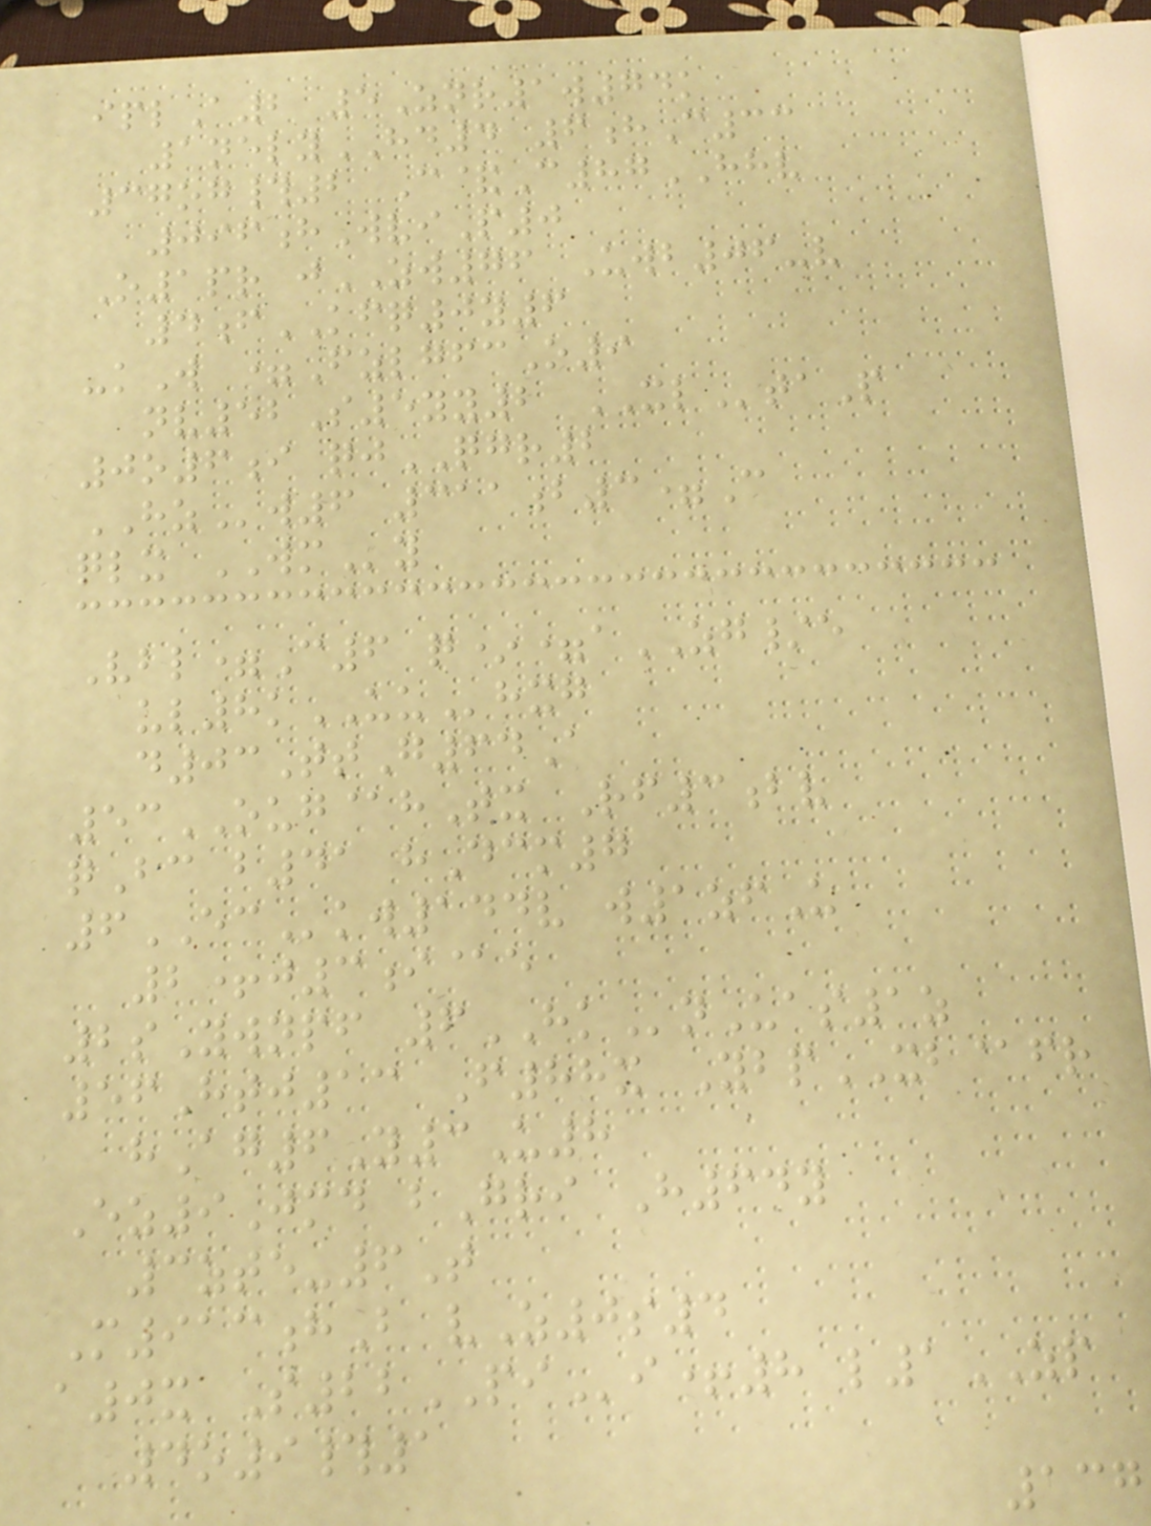iplA2 5Znr1w74k
1nelyHD4 6hC33
37og#2 C&C87HHV
096hWviP0
O1pr jZW76 Uwb06-v
4fKFQ0y6
-kW =FzlgfcO9
nv52S5yy2 XLtaP
0o6i qjQGR2
HZw6 311b3=C
qlx WMy
Vbl=C6 q*=aZG/e
ul8kUUhxg
d03TtG64A
53OUG@hTx Rf3bv
qBc b41 hDcm7
6ECkw144v w1zfU
2+j3i@e
2sYwnpf 6HKnUas1z
56Htj13 F88x YbpXB@fr
hAg6Y3U8
Ez9Jmd bGri H64y
3zte-6T
M913hB vZ0s4
a0x S22PIi+8 l1ZP
4o9#1
137
